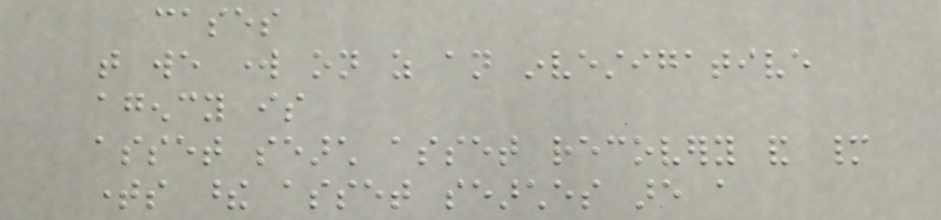cases
that we work on as an investigative
agency is
asset search asset recovery and many
times these asset searches are a
